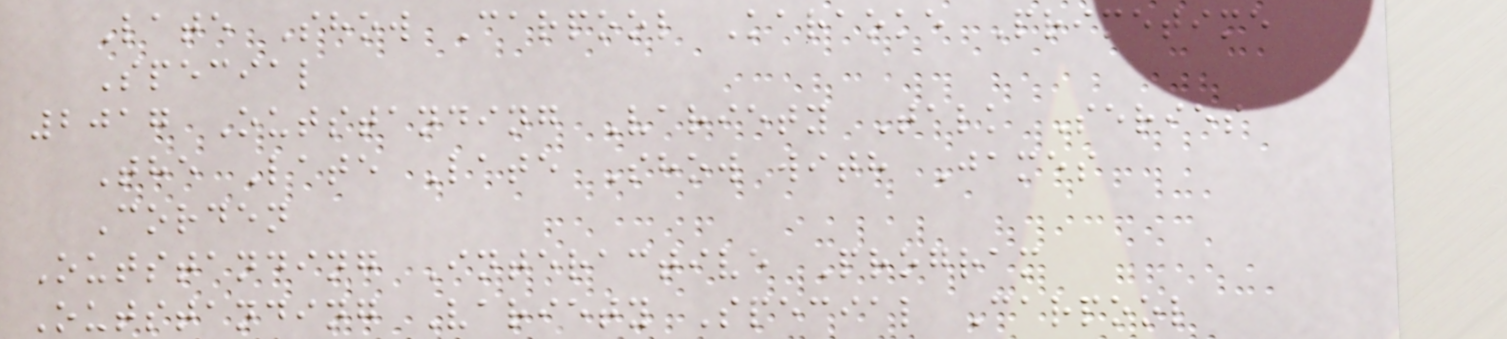Late Show Carpool Karaoke Primetime
Special
2017 Outstanding Variety Talk Series
The Late Late Show with James
Corden
Outstanding Interactive Program
Outstanding Variety Special Carpool
